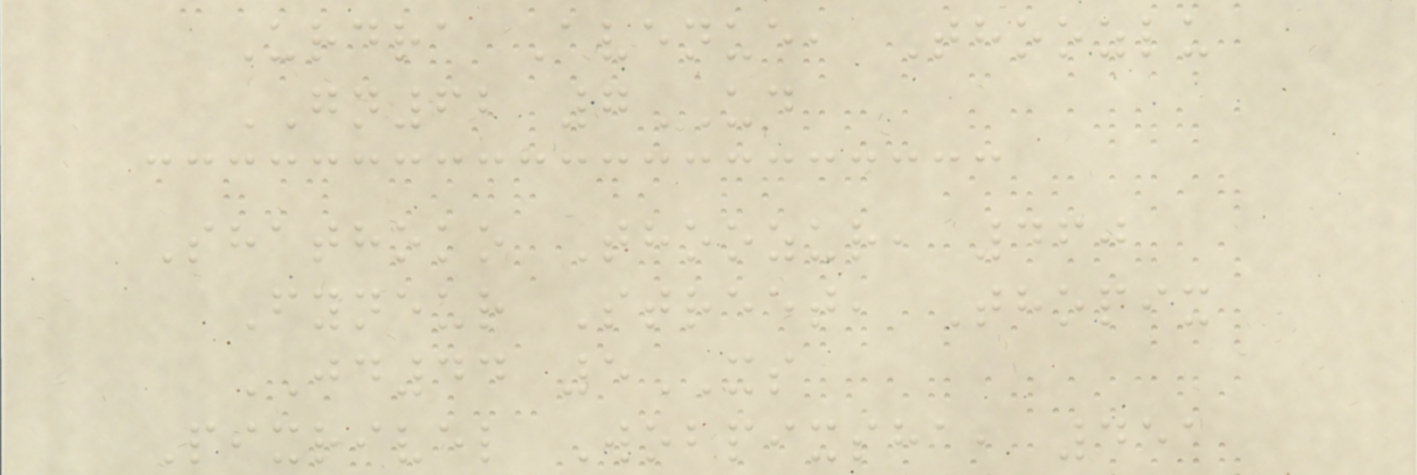Urdra Avenue, Thoozlu
GN62 7UD
Shathoko Thoozur, 460
Fyneur Street, Thopix
JD44 5XS
Pixrivel Wobpixsha, 451
